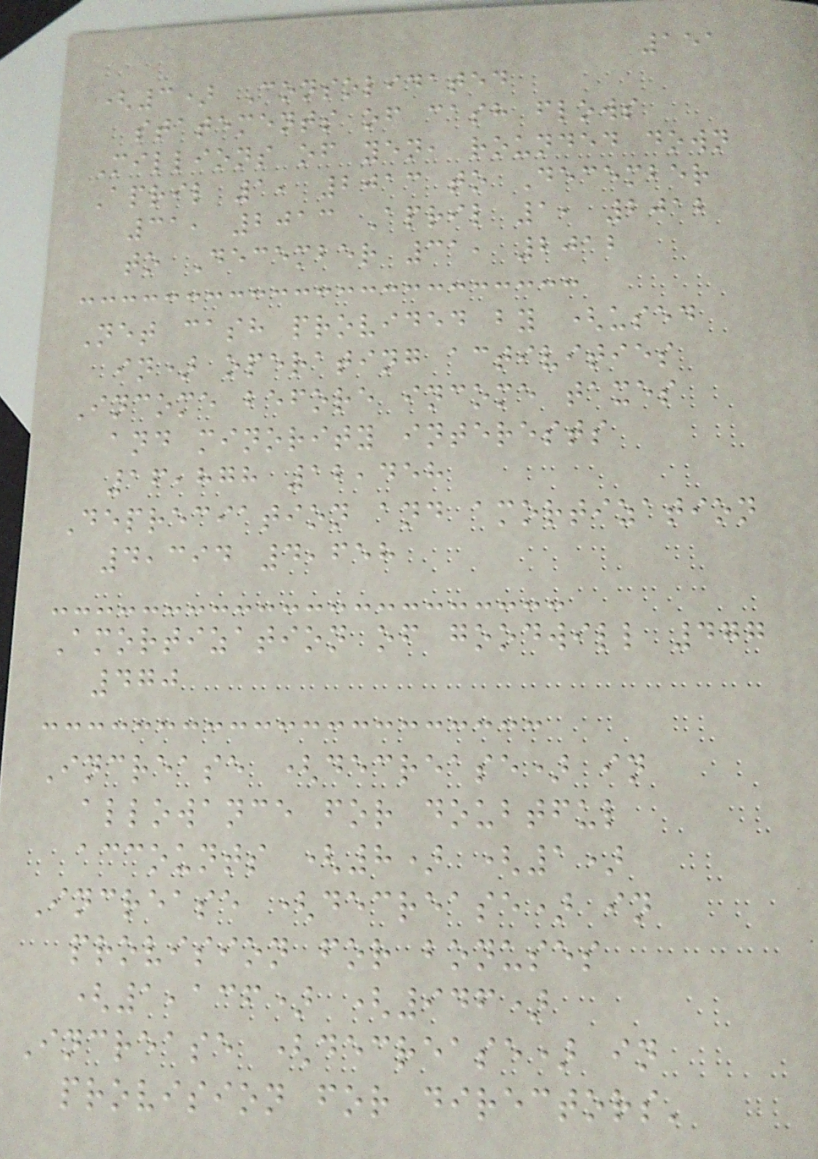151
(3) Consolidated
statements of cash flows
Millions of yen, rounded down
April 1, 2013 to December
31, 2013 April 1, 2012
to December 31, 2012
Net cash provided by (used
in) operating activities
Income before income taxes
and minority interests
16,878 12,458
Depreciation and amortization
4,394 4,658
Amortization of goodwill 477
470
Increase (decrease) in
allowance for doubtful
accounts (8) (1)
Increase (decrease) in
provision for bonuses
(1,136) (946)
Increase (decrease) in
provision for directors'
